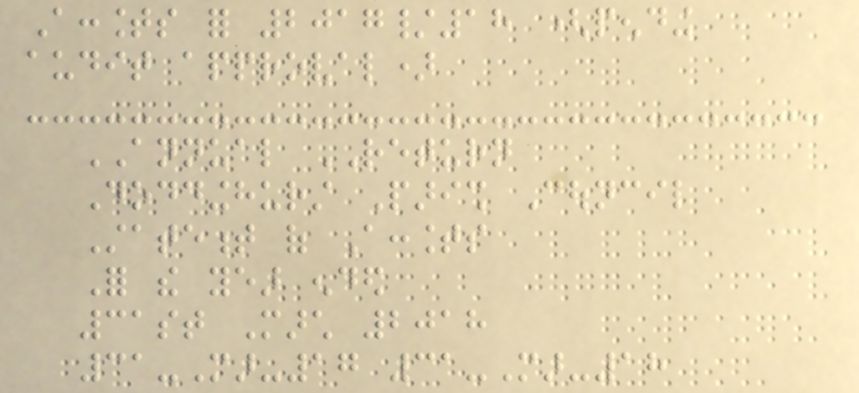Accounts for 2017/18 (pending
audit approval)
ANNUAL RETURN
Doddinghurst Parish Council
Statement of Accounts
For the year ended
31st March 2018
31-Mar-17 31-Mar-18
